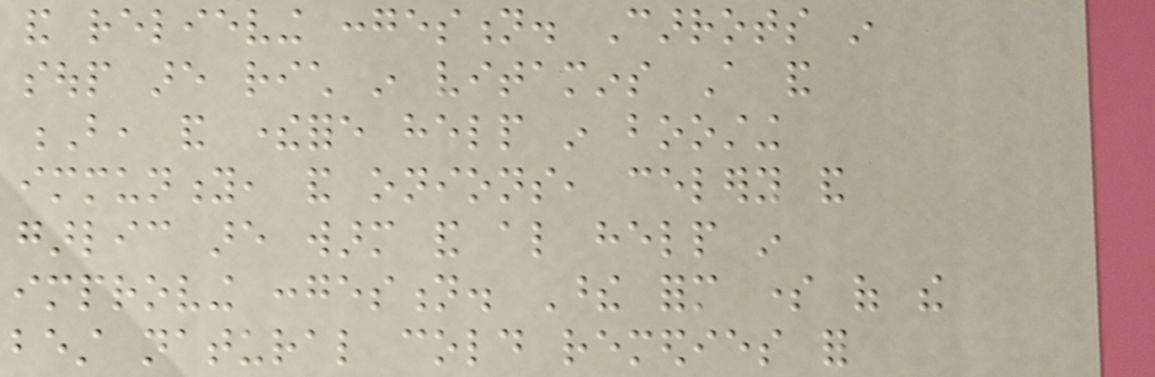and relieving congestion. Carrots in
soup are rich in vitamins A and
B, and therefore help in boosting
immunity, and onions, celery and
garlic are warm and also help in
improving congestion. These form some of the
best natural cold remedies for
